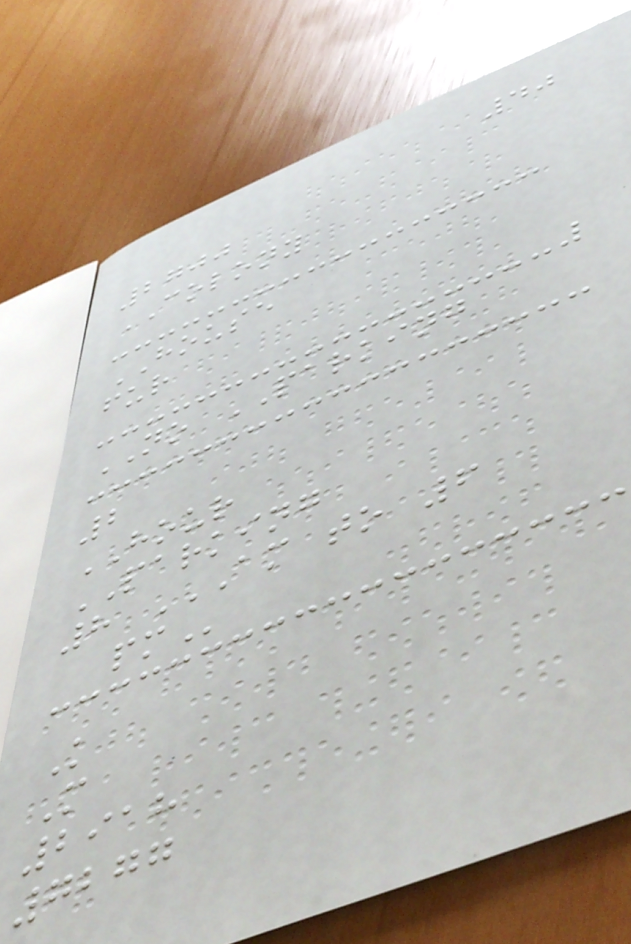40
2700
COLONY
HOUSE
fur
NO PARKING
2
HOUR
PARKING
8 AM TO 6
PM
K
M
2918
7277
